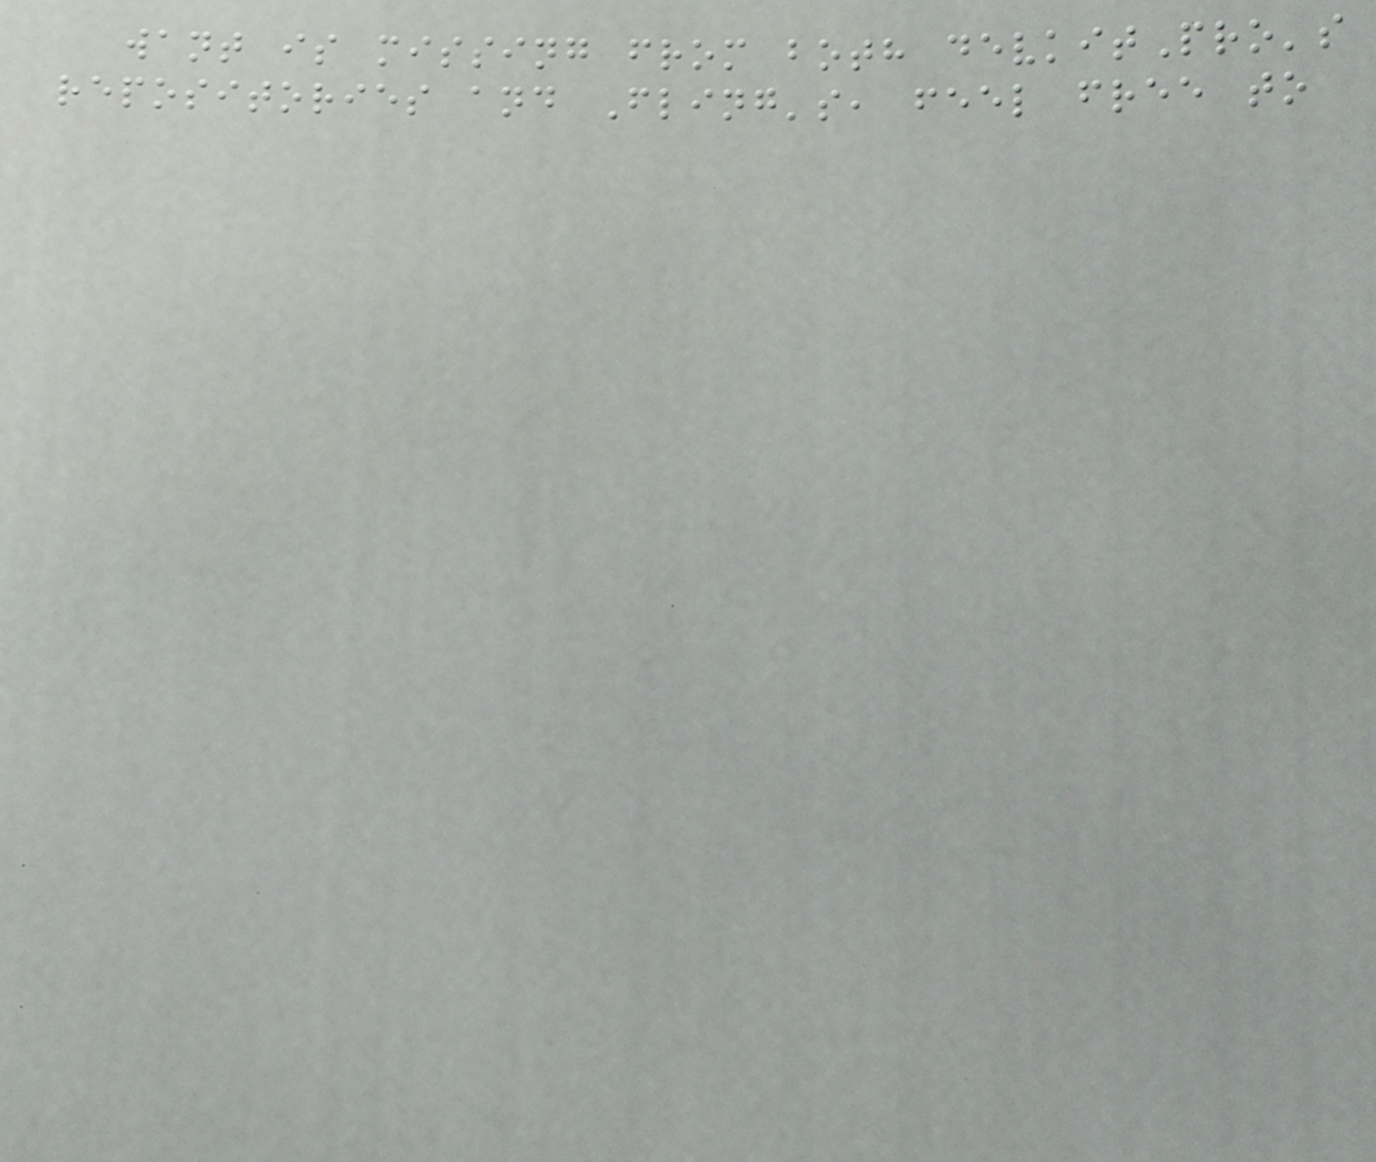want is missing from both devkitPro's
repositories and Fling's, feel free to
